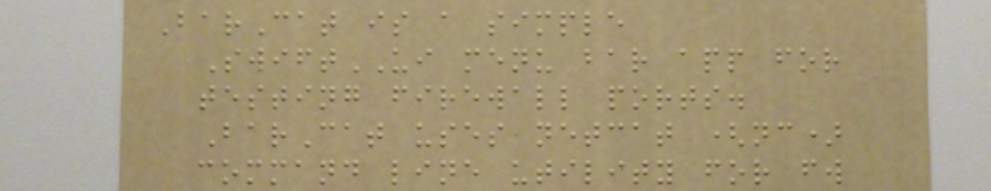BarCat is a simple
SwiftUI menu bar app for
testing firewall ports.
BarCat uses netcat (nc)
command line utility for fw
